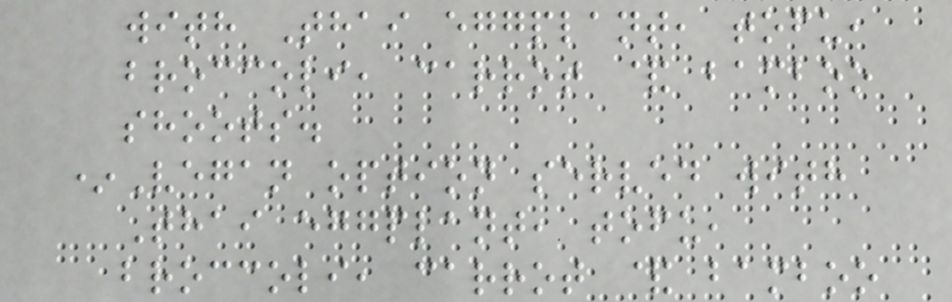with Thai eggplant, tofu,
broccoli, carrot & bamboo
shoots.
*Vegan option served with
Thai eggplant, tofu,
broccoli, carrot & bamboo
